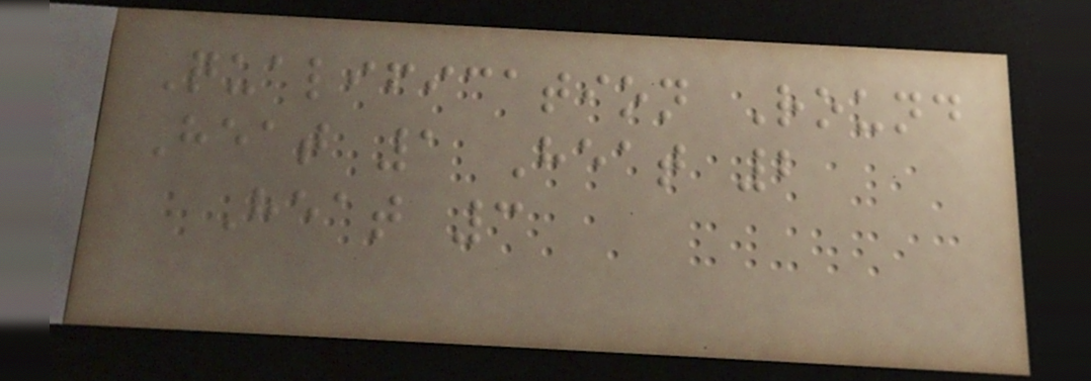Qualification Round
Heat 1 Heat 2
Heat 3
